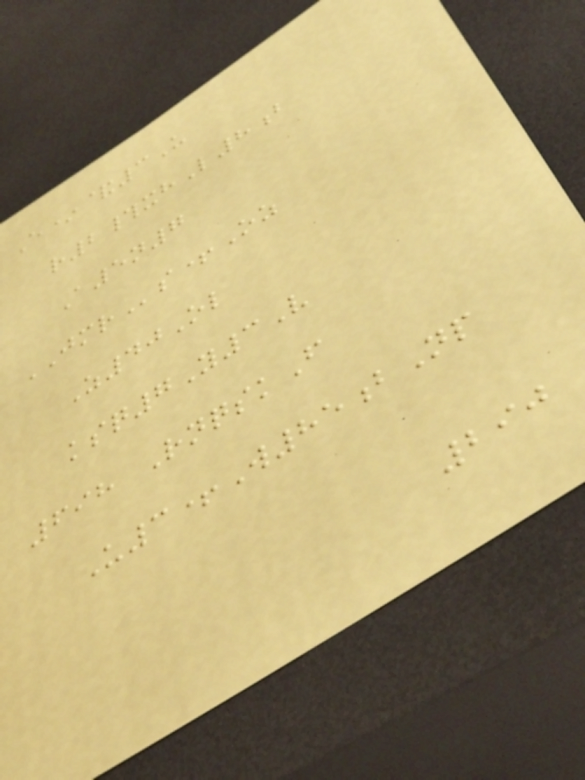E*&3U
r2#xhL8b
A5n7
JMRs+Oz
Z40Ol
ksq7Y3V
698 RnqskF
U3+W85bNp
290
